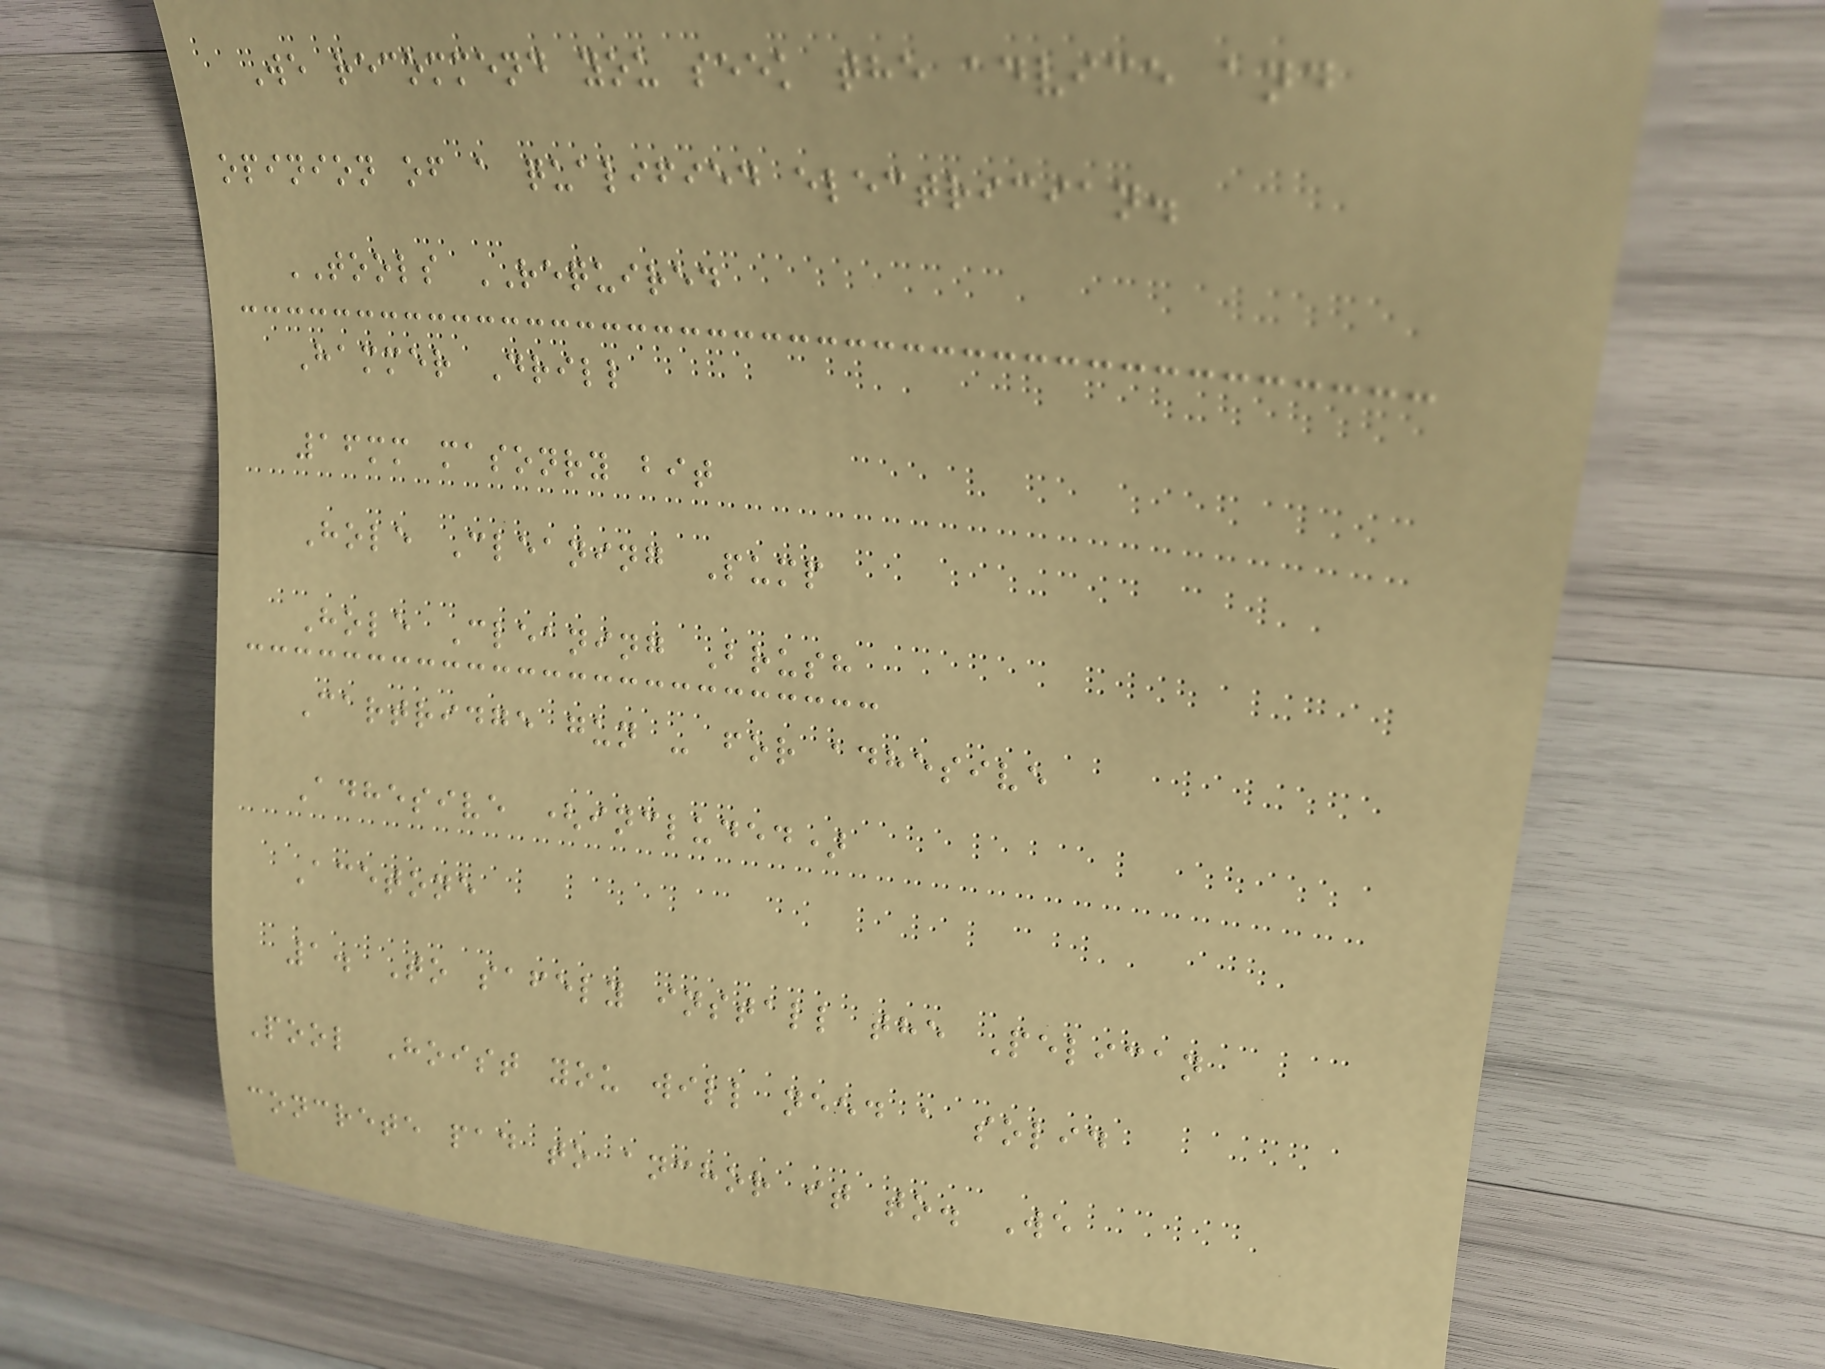We recommend you seek the advice and
opinion of a qualified electrician.
TOOLS REQUIRED
Hammer Drill
16mm masonry bit
Hole Cleaning Pump
Hole Cleaning Brush
Cartridge gun - for adhesive
Adhesive (included)
Acetone
1. To safely install the Pelican
Pool Hoist you will need a solid
concrete pad to anchor it to. We
